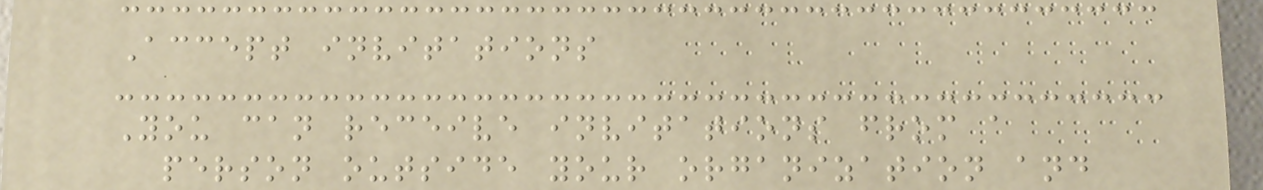Accept invitations
You can receive invitations from a
person outside your organization and
